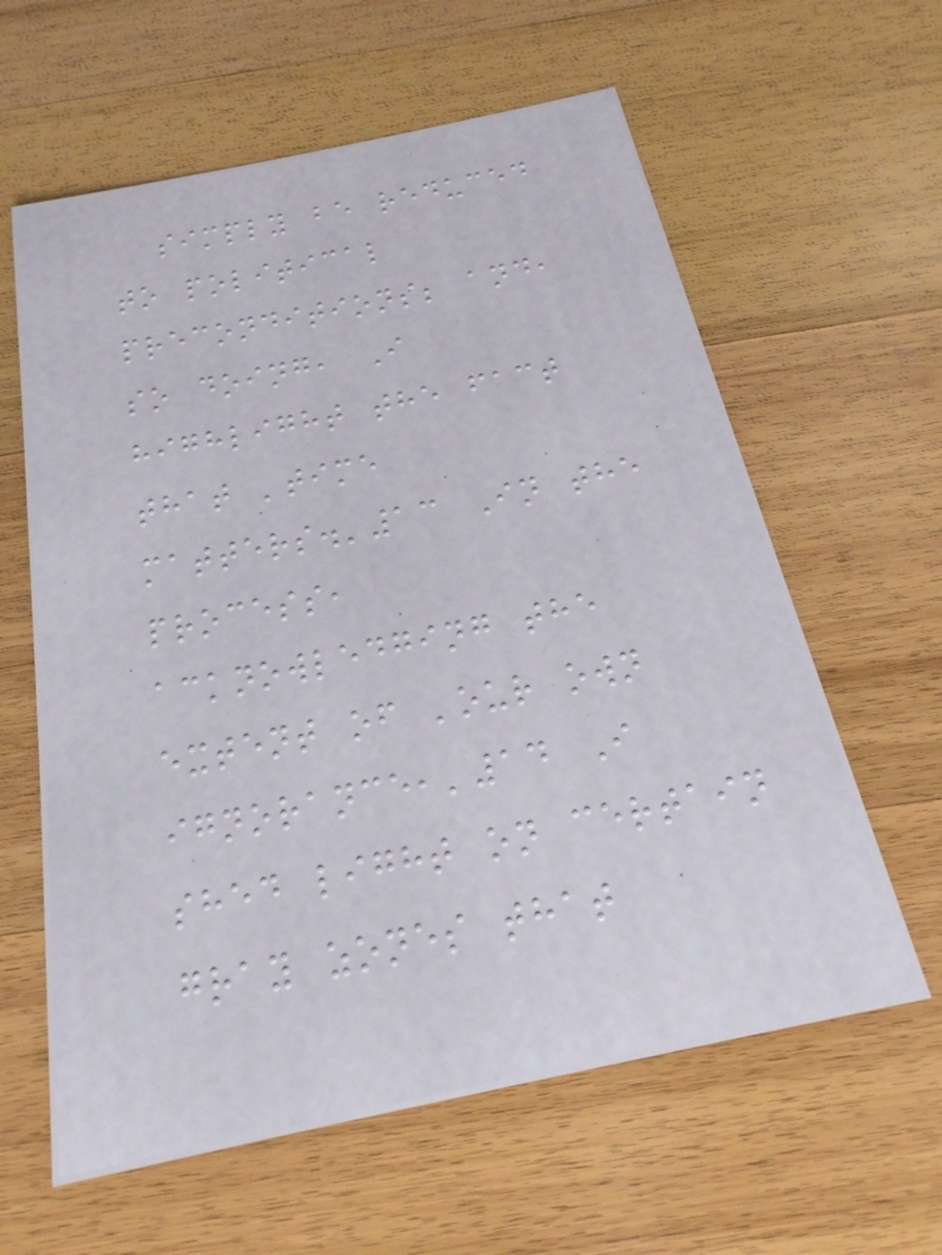simply be reduced
to political
preconditions; and,
so doing, I
highlight the fact
that 'time
matters.'13 In the
process,
acknowledging the
extent of 'our own
ignorance,'14 I
shed light on certain
gray zones that
